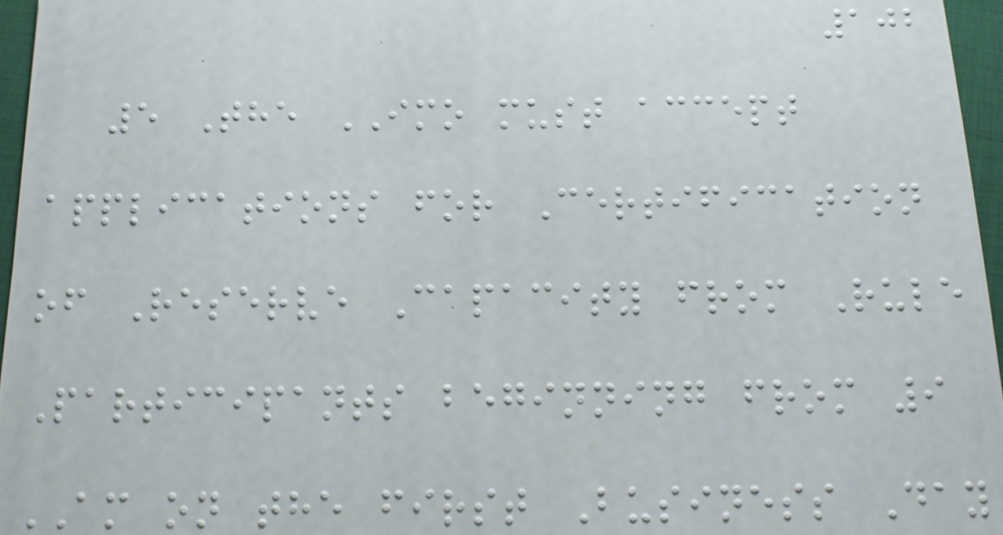102
5 The IMO must accept
applications for Certification
of Reserve Capacity from Rule
Participants beginning from 9
AM on the first Business Day
